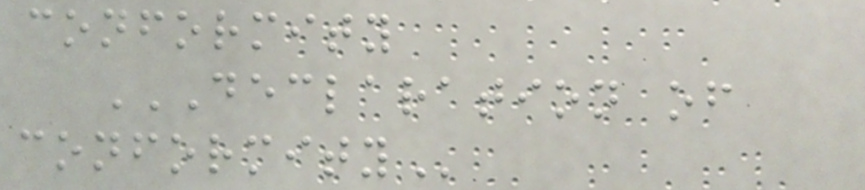conformity
DECLARATION OF
CONFORMITY
